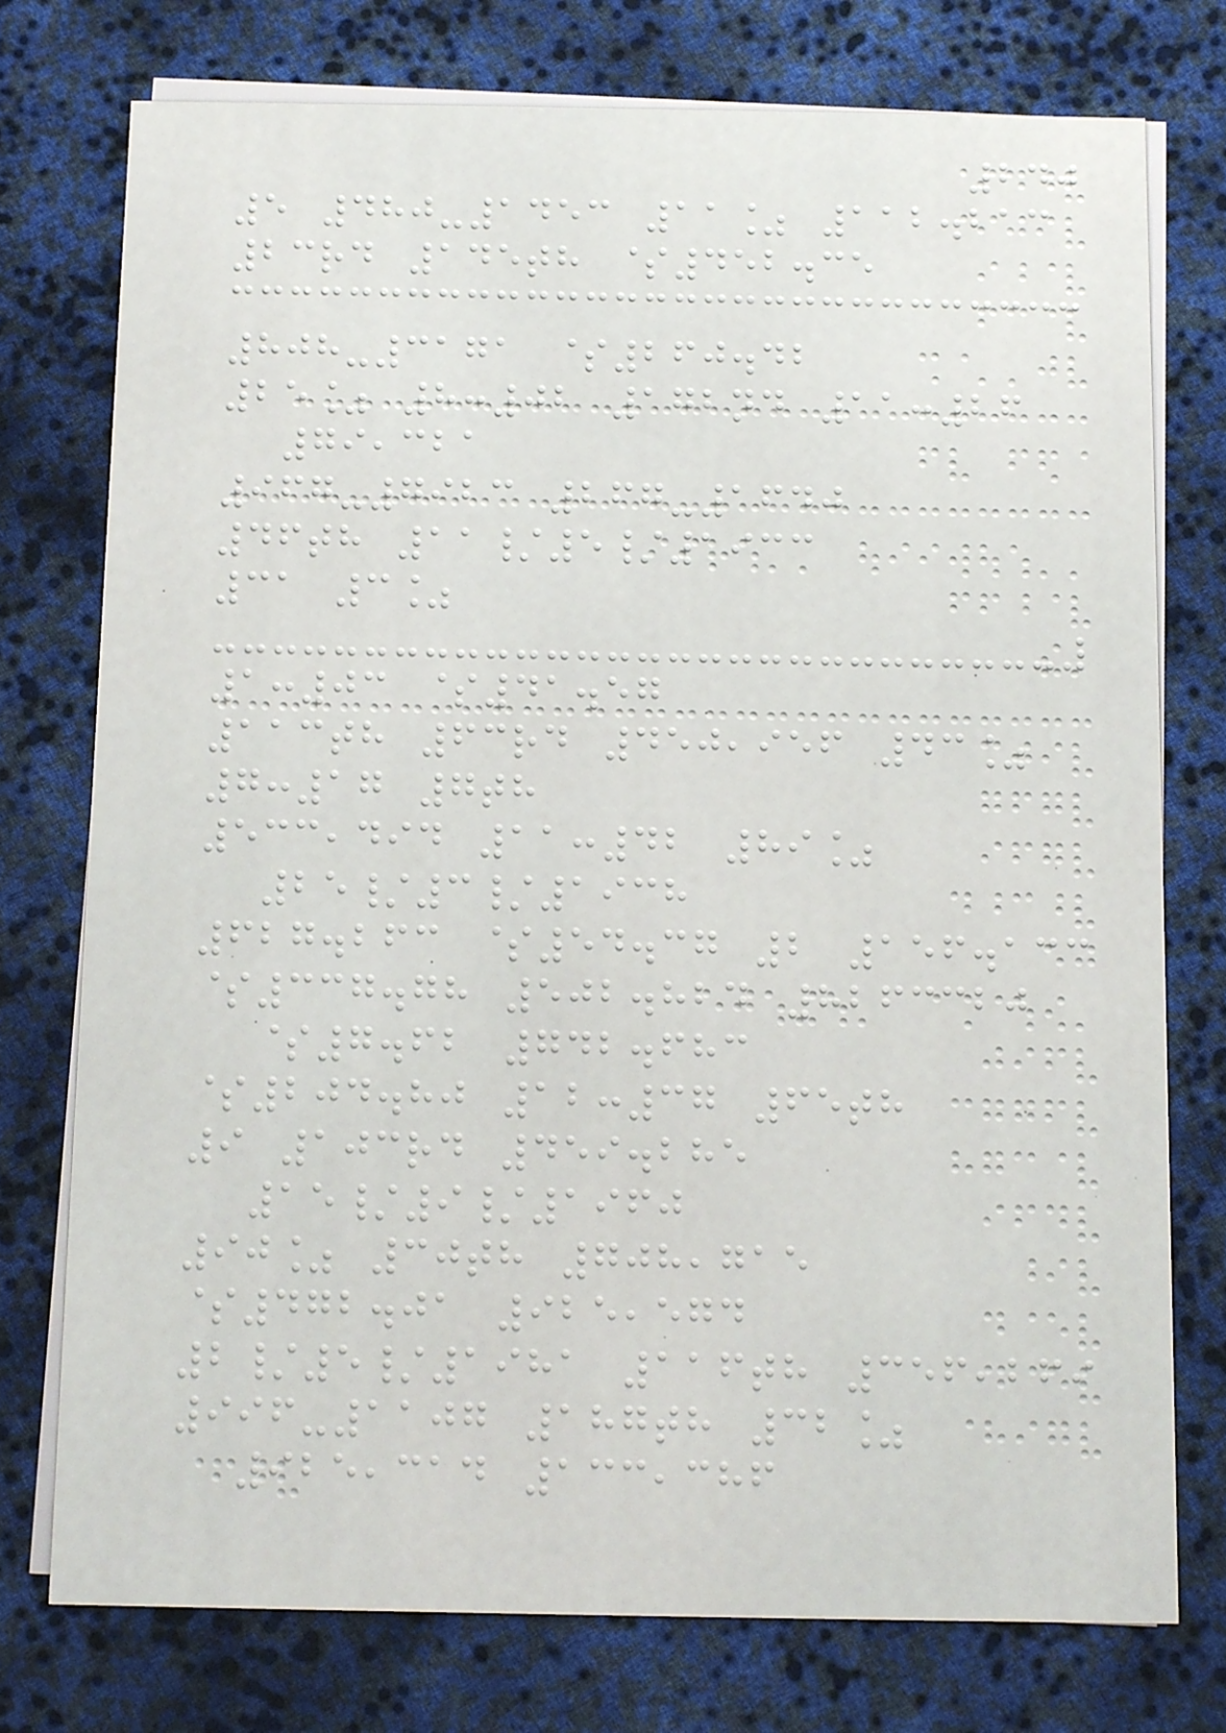240
5 480-1453 11% 112.213
23rd 145th $452.35
808-3171 $260.42
25% 8:02 172nd 11:26
79,321
967-7923 267-1640
46th 11/5/1933
31 3%
1:03 $41.57
113th 63rd 450,956 43%
7:17 7th
533,494 11:42 89%
25/3/1938
627.263 $54.37 2 156.133
$337.78 502.824 8263320
$7.62 742.683
$204.80 12:37 65th
9 103rd 459.285
15/9/1960
90% 30th 708,715
$472.01 925,574
2/5/1981 116th 356,269
996-1107 187th 32%
925,314 133,386
